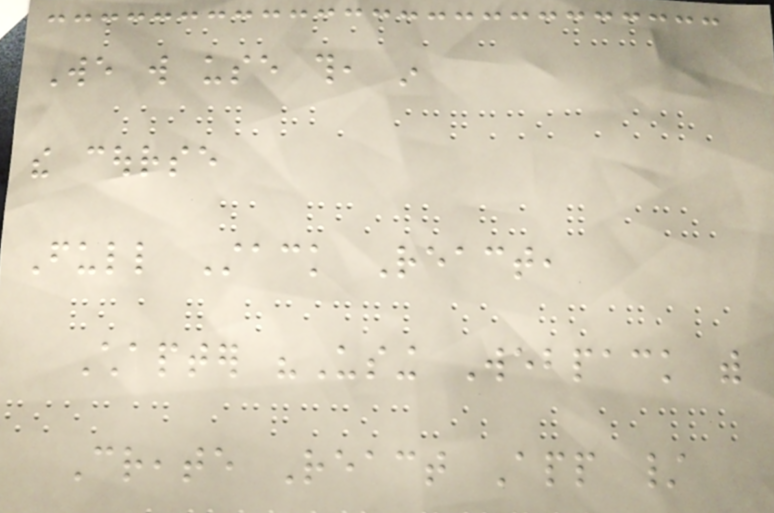We will use this, in
the course
Full Stack React,
Chapter "Using Webpack with
Create React App /
